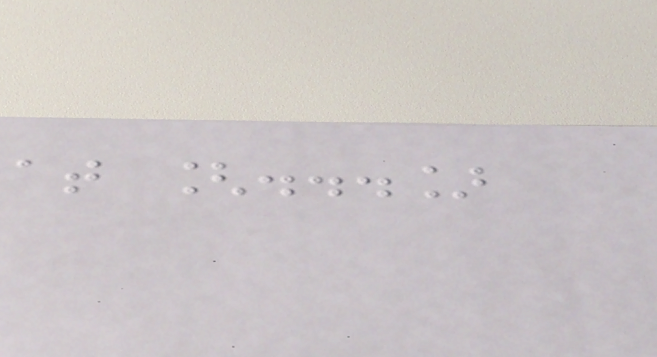at [...]
